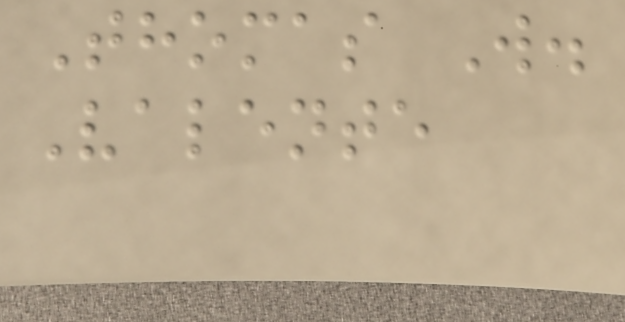Thomas W.
Valente
